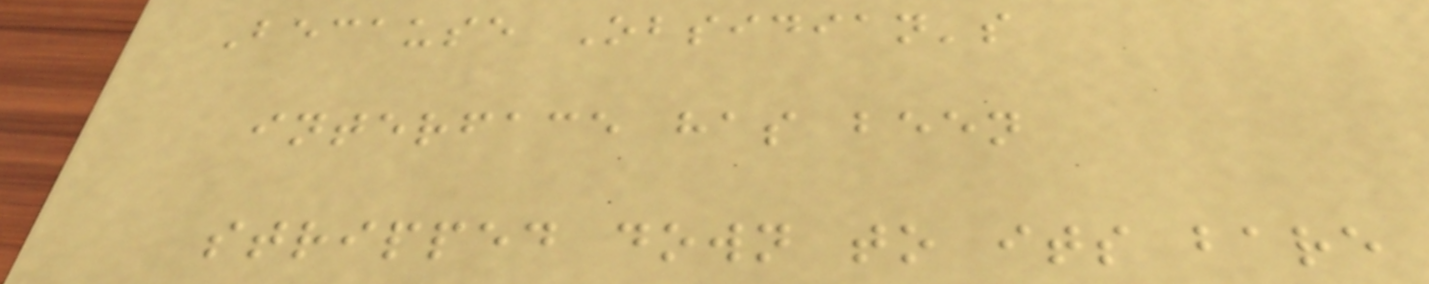Because Obsidian's
interface has been
stripped down to its bare
